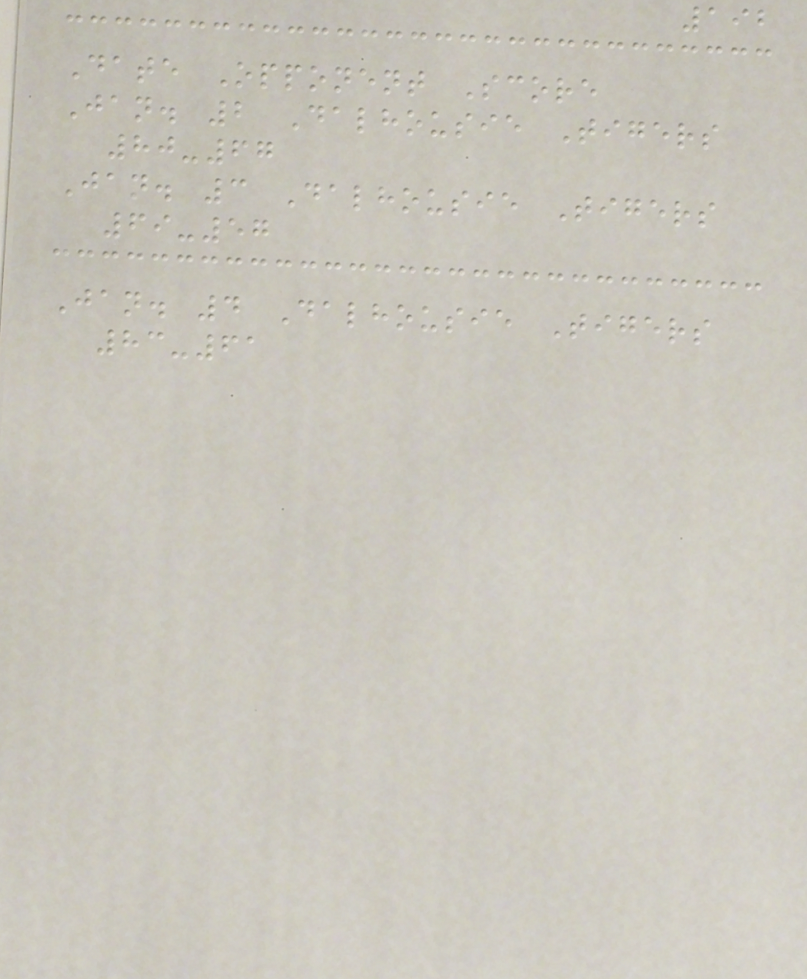192
Date Opponent Score
Jan. 2 Dalhousie Tigers
80-67
Jan. 3 Dalhousie Tigers
69-57
Jan. 4 Dalhousie Tigers
83-61
